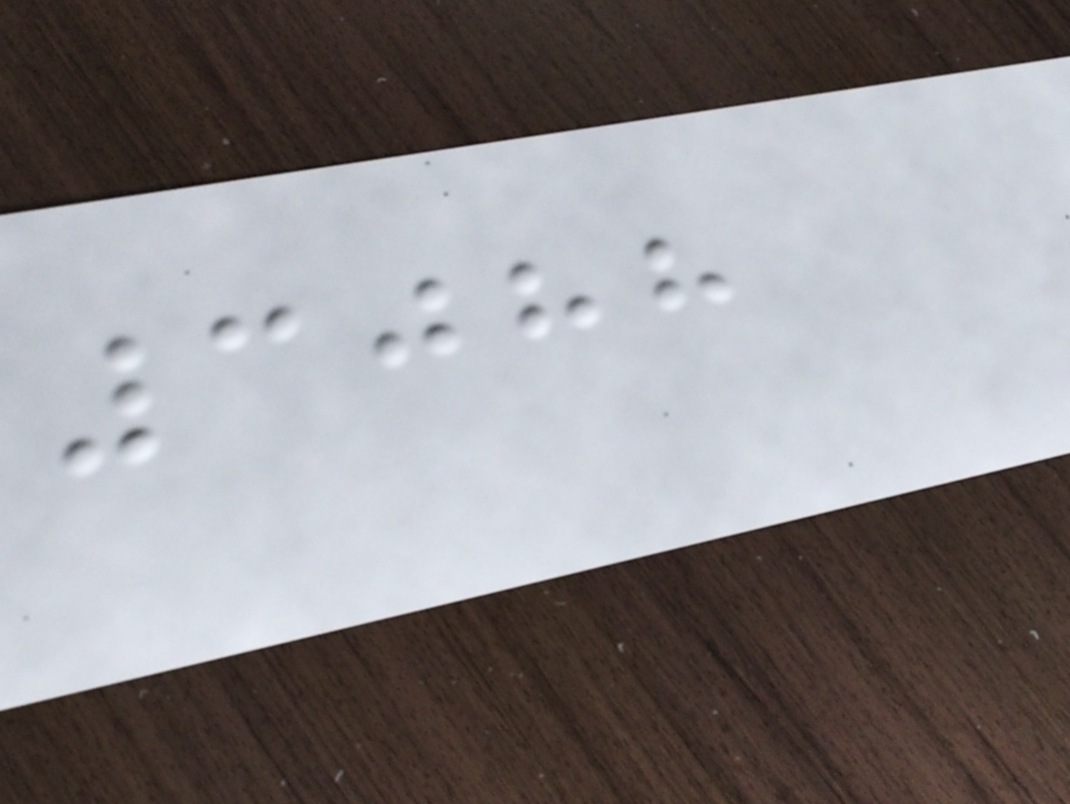3088
